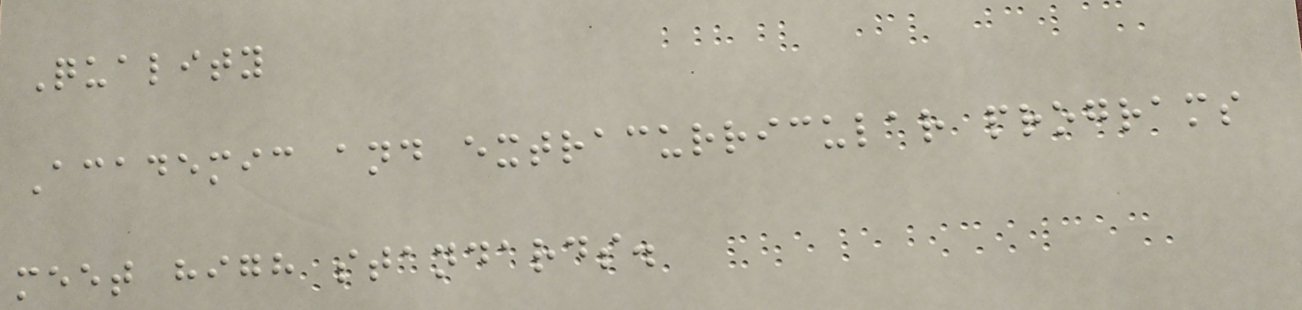Quality
Academic and extracurricular programs
meet high standards.
